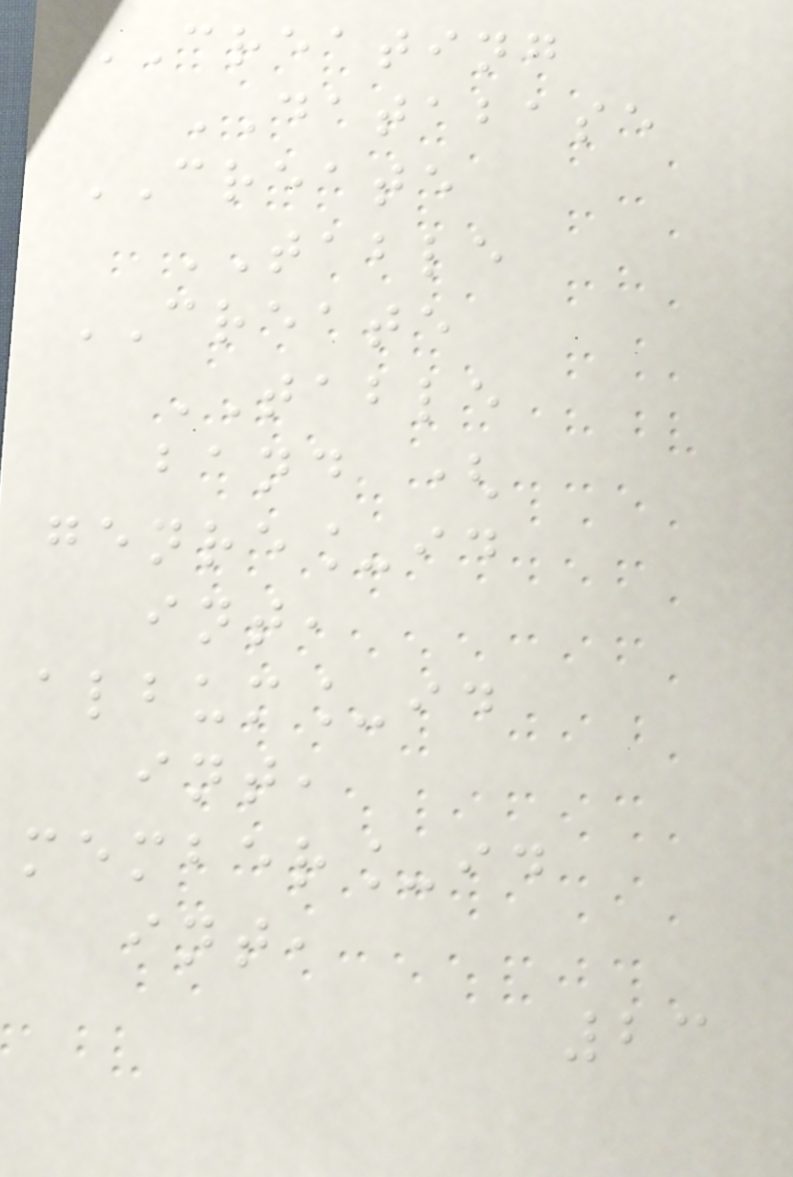CREATING
DATABASE
CREATE
TABLE
CREATE
TABLE
band (
genre_id
int,
album_id
int,
member_id
int,
23
